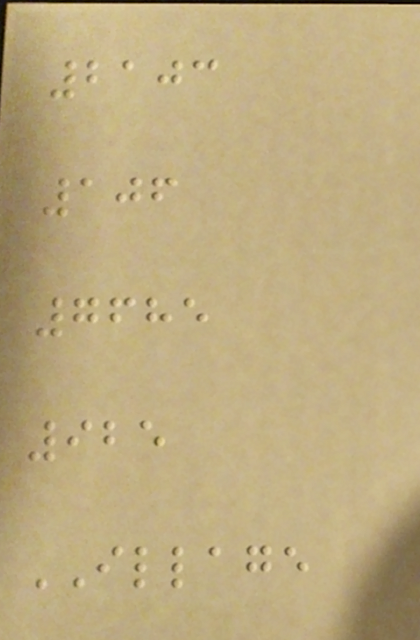2103
106
7685
925
ILLAGE
